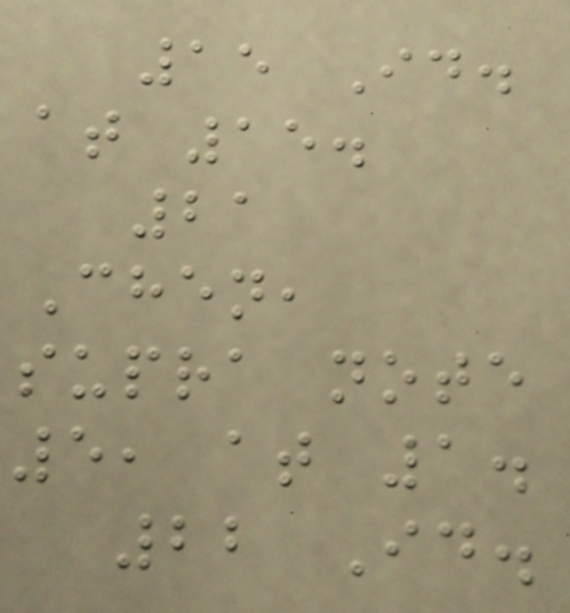15 Id.
at 15.
21
Chen,
supra note
5, at 1.
22 Id.
